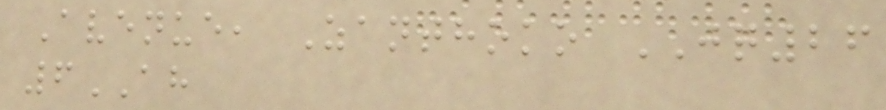Avenue, Zanthoko JQ26
6AH
